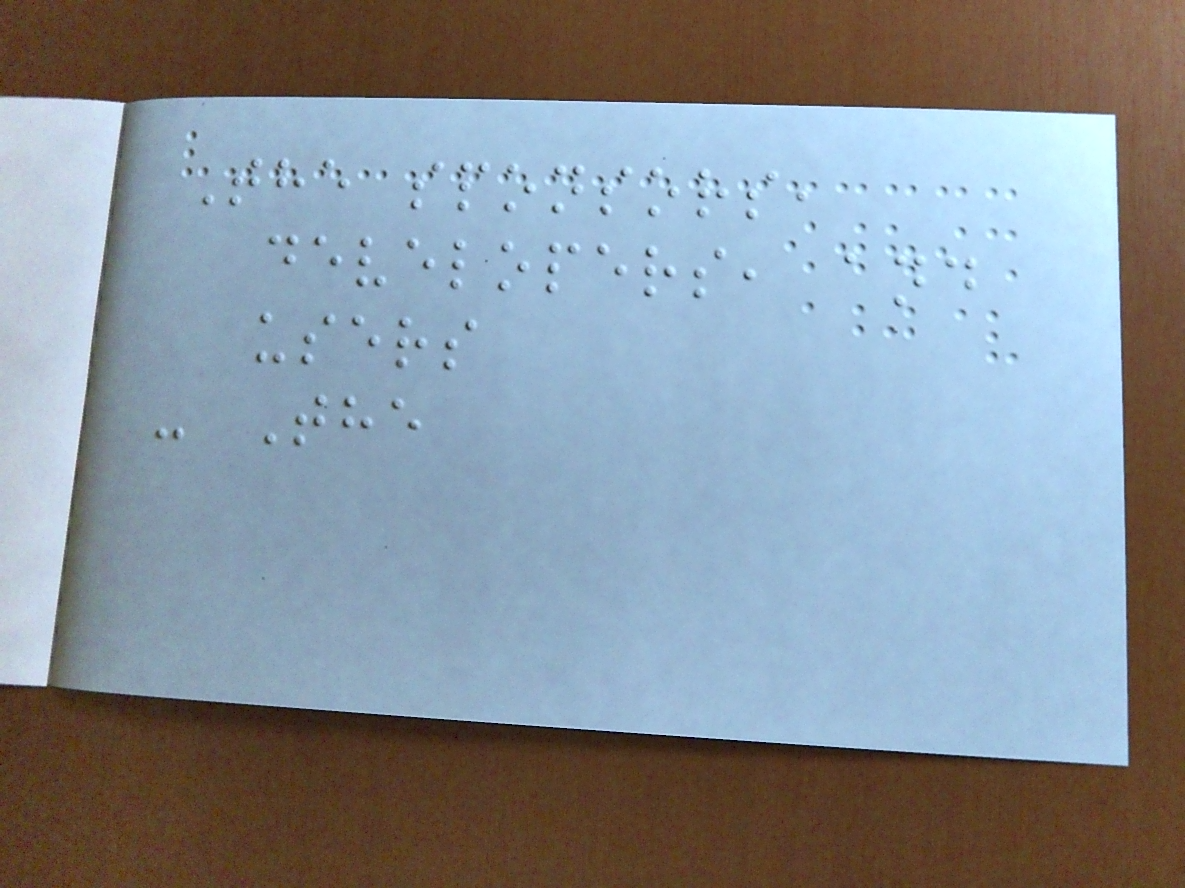The sponsors,
developers, and
users
- The
